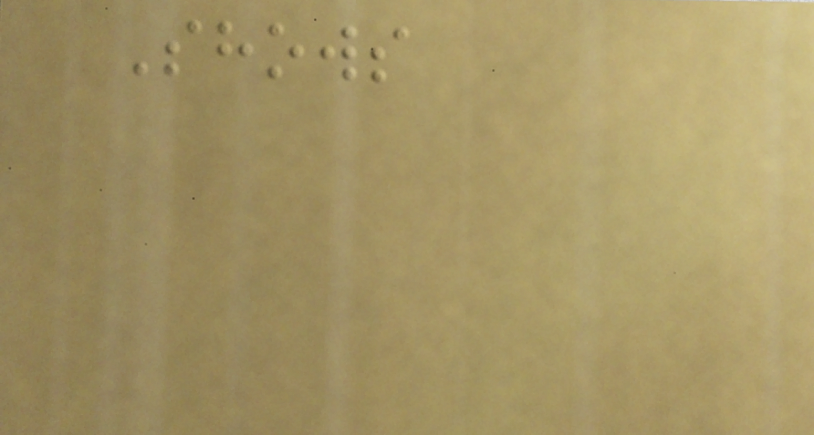Shows
